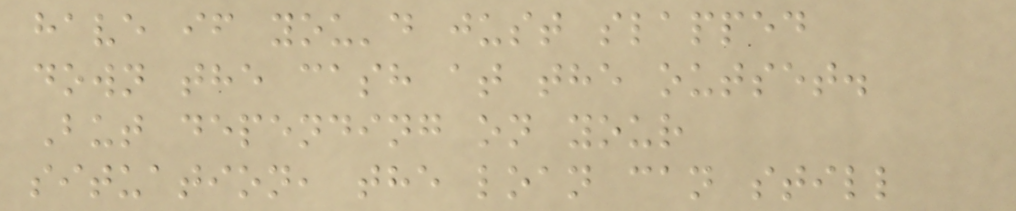have if you'd just slapped
down the cash at the outset.
But depending on your
situation, the loan can still
